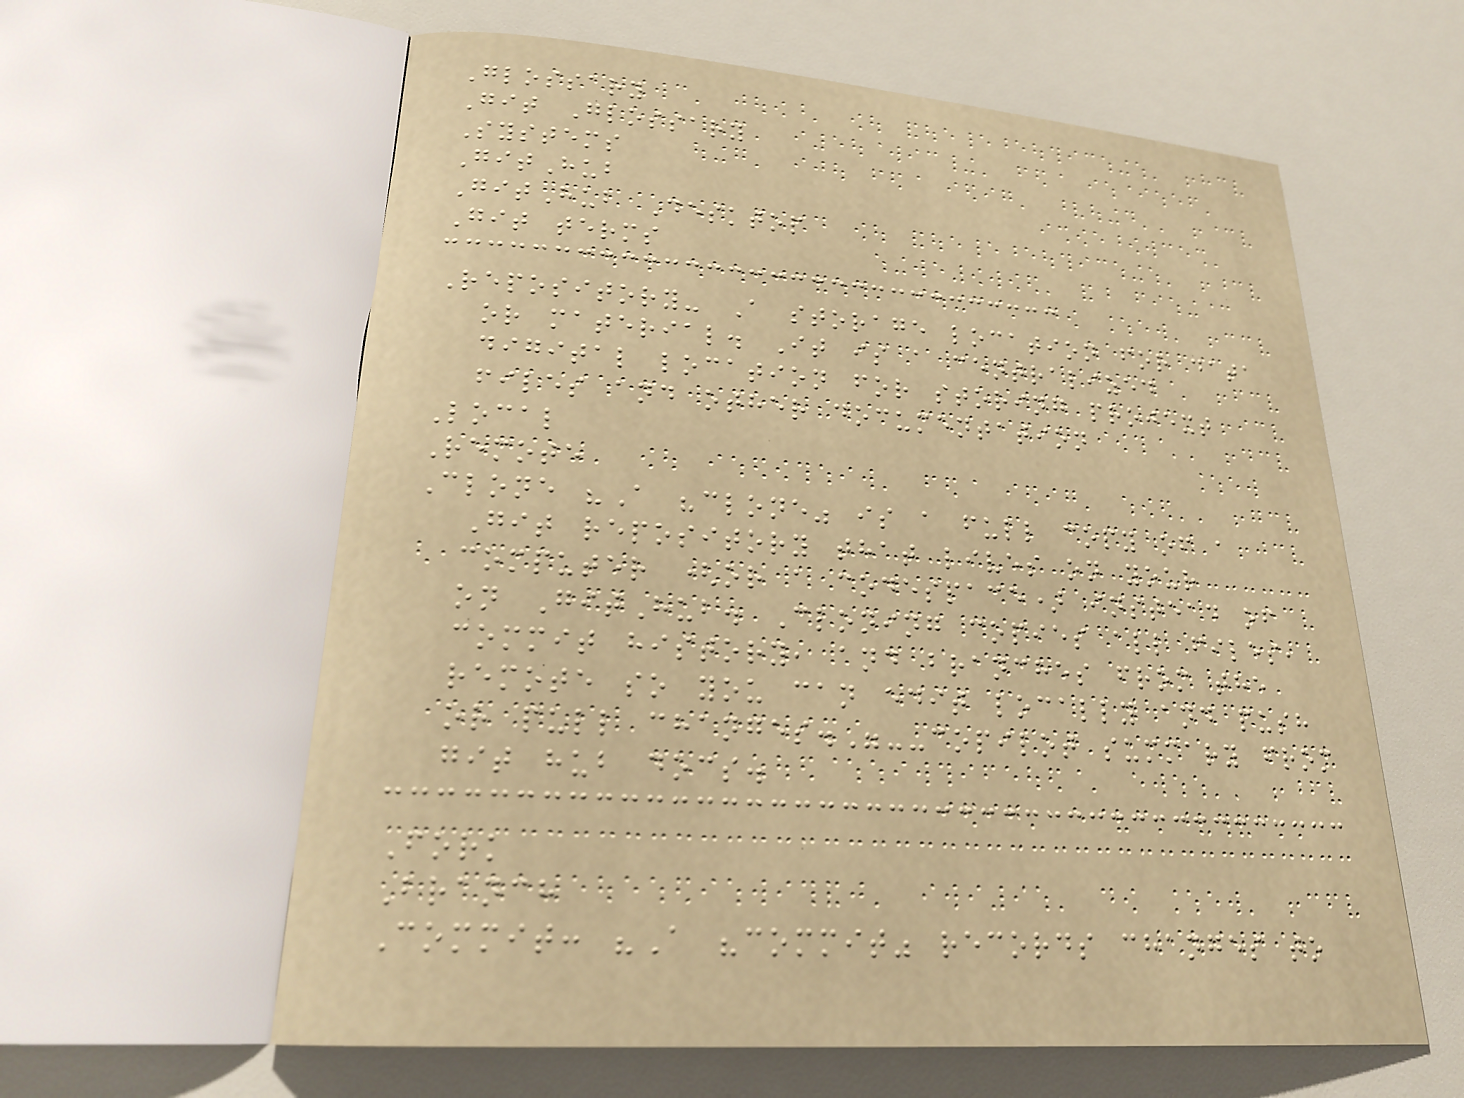Glossary
Git Glossary
Systems
GitHub
GitHub Desktop
Git terms
Repository- A storage location for data
or material. It is a centralized
digital location for storing projext
files and other documentation
Local
Remote
Clone "A "clone" is a full copy of a
Git repository that lives on your
computer (or a codespace) instead of
on GitHub. Cloning copies all files,
commit history, and branches from the
remote so you can edit locally and push
or pull changes."--copilot summary from
git hub docs.
Fork
Branch
Commit: "A "commit" records changes to
